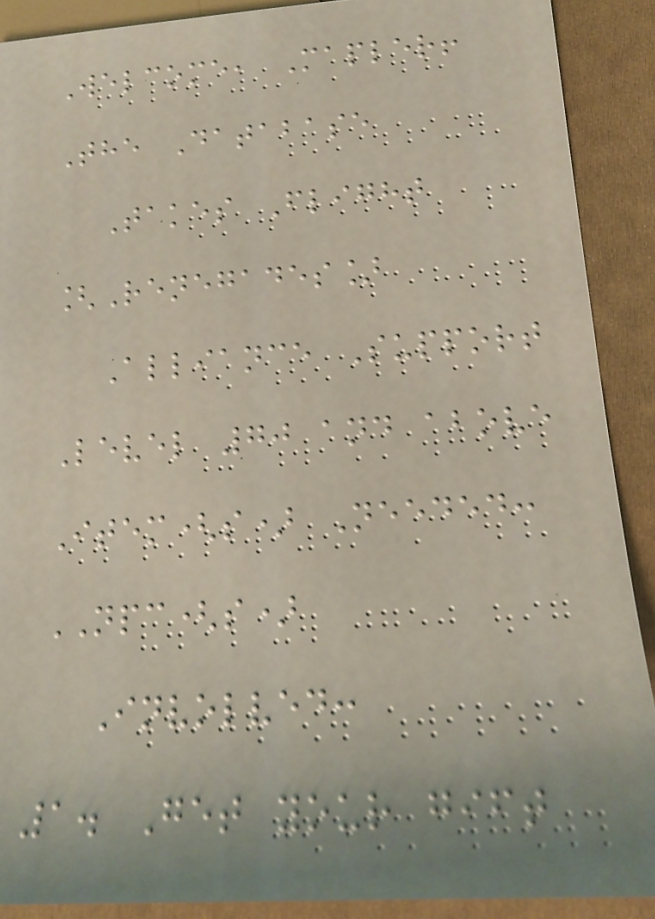Welcome, Mapler!
The Database
Takes Flight
[Renegades]
Alliance Support
Level 70 and above
Item(s) Needed:
NPC(s)
Involved:
1. Get your gift
